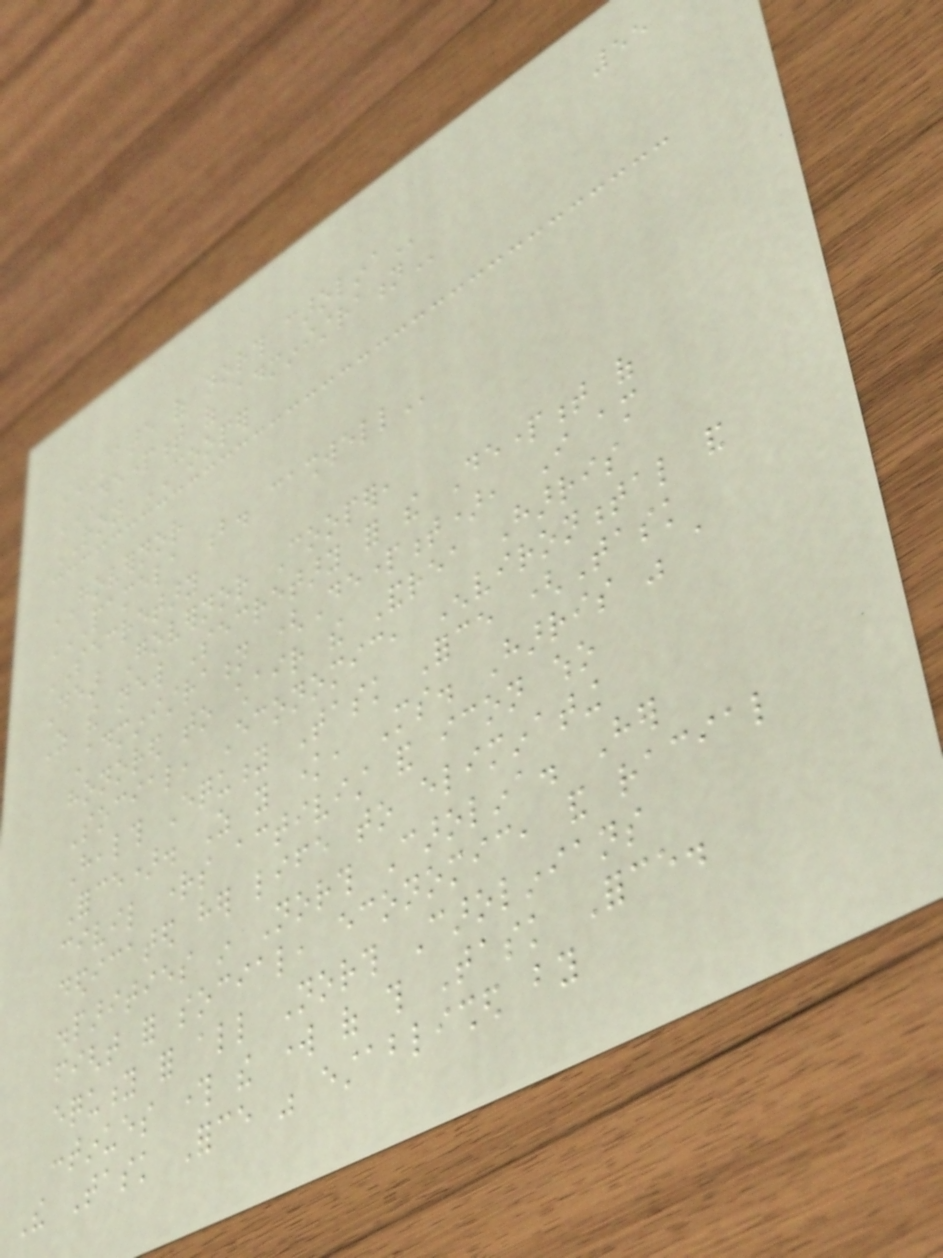55
STATE OF NORTH CAROLINA
DEPARTMENT OF ADMINISTRATION
ROY COOPER
GOVERNOR
PAMELA B. CASHWELL
SECRETARY
Dear Governor Cooper,
As the new Secretary for the Department of
Administration (Department), I am
honored to chair the Andrea Harris
Social, Economic, Environmental and
Health Equity Task Force (Task
Force). As you know, Ms. Harris was a
civil rights activist and icon who
dedicated her life to eliminating
disparities in North Carolina. Her
fight for social, economic, and racial
equity for all North Carolinians
continues through the work of this Task Force.
The Task Force was established by
